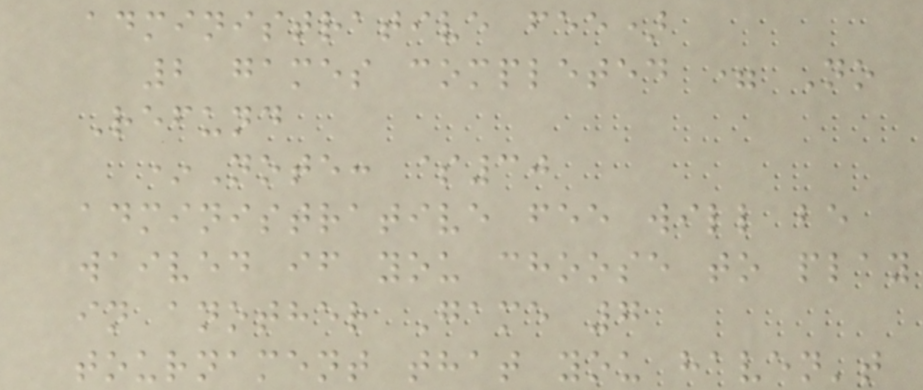administrative fee)
2 games completed = No
Refund
*Note: $30
administrative fee will be
waived if you choose to play
in another Game 7
tournament that you haven't
